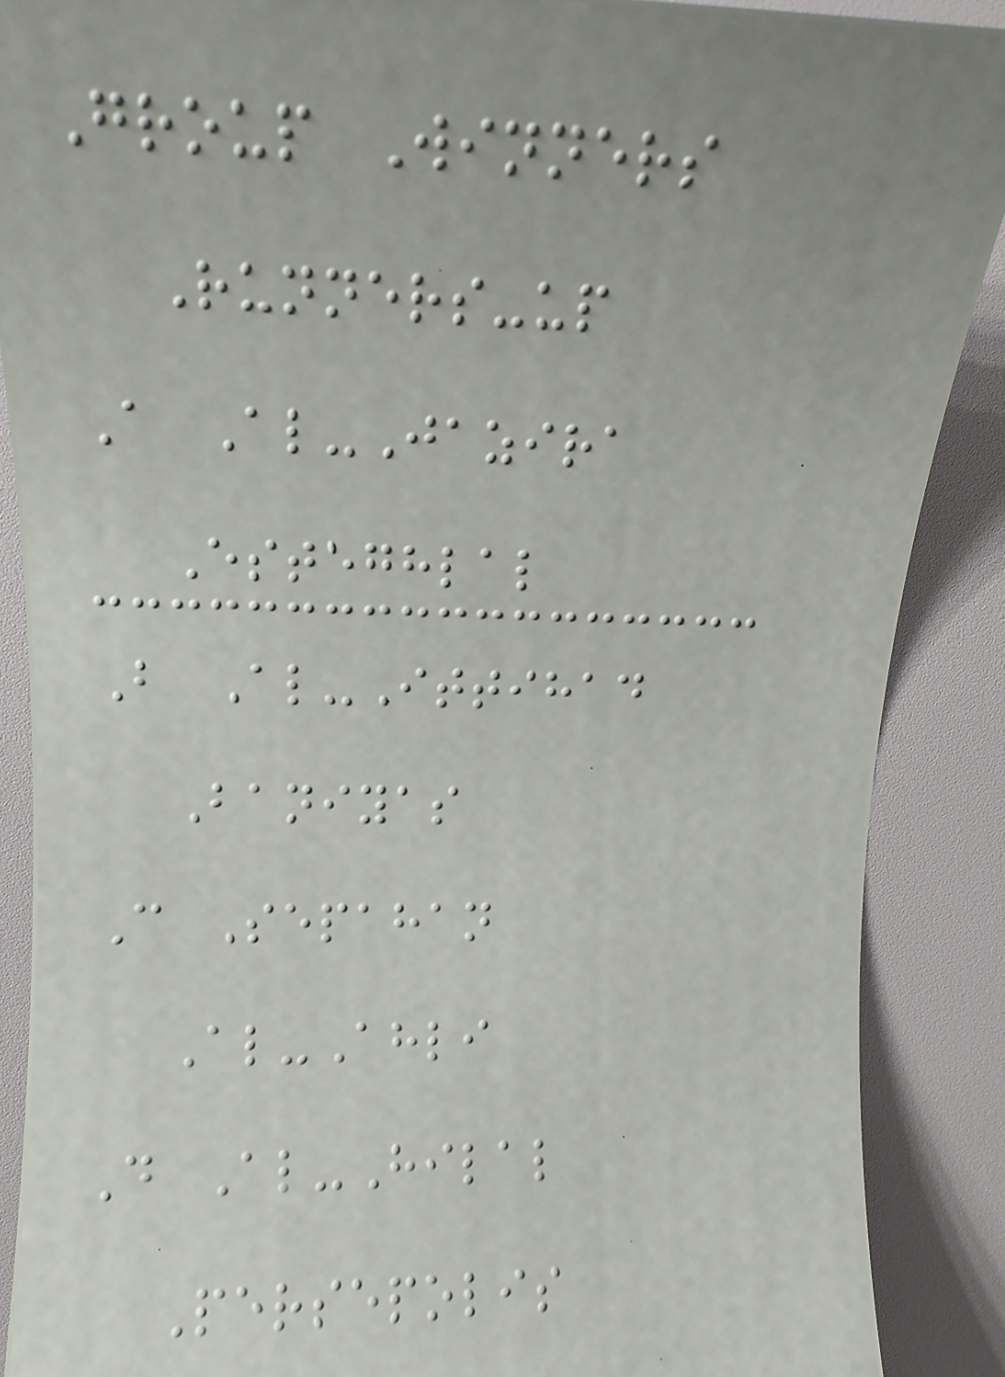Group Winners
Runners-up
A Al-Jazira
Esteghlal
B Al-Ittihad
Baniyas
C Sepahan
Al-Ahli
D Al-Hilal
Persepolis
